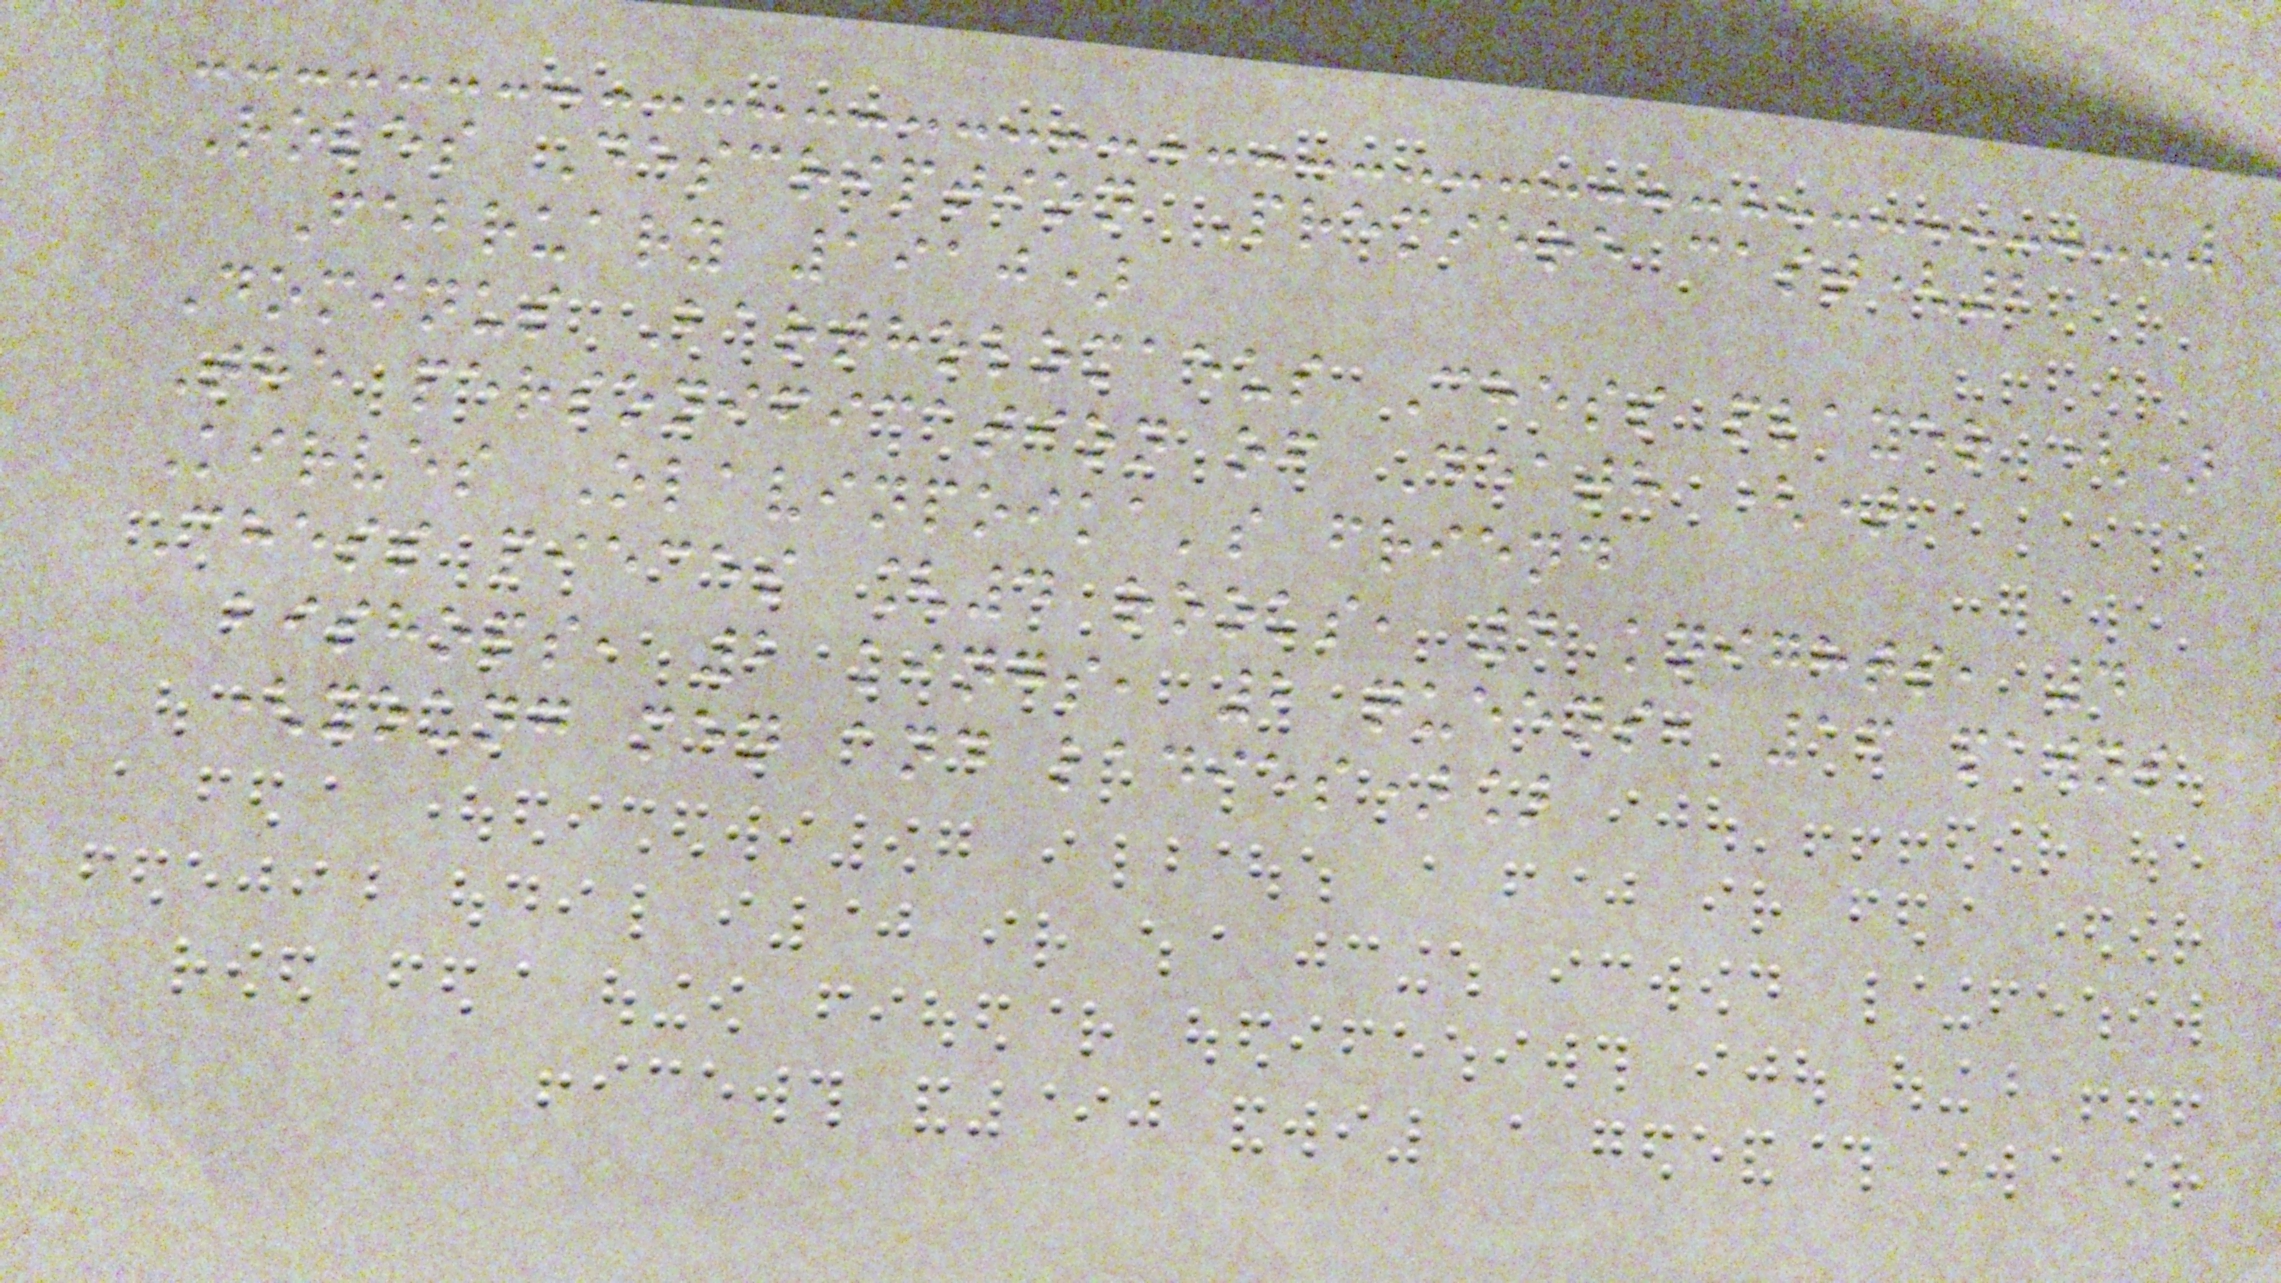Roles Description Premiere cast(2
February 1910)
Dominus Bartholomaeus Chess player ()
The personification of Death ()
Kirves Olavinpoika's friend
Chess pieces [4 rooks, 4 knights, 4
bishops, 2 kings, 2 queens, 16 pawns
(young men and ladies)]
